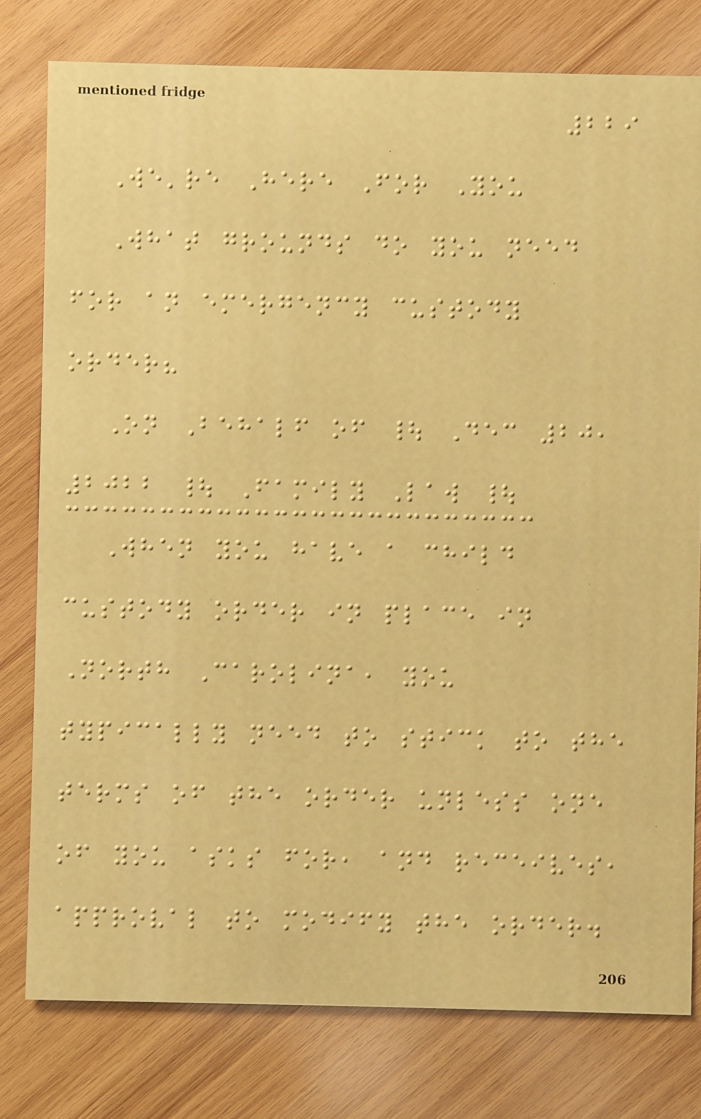229
We're Here For You
What grounds do you need
for an emergency custody
order?
On Behalf of | Dec 20,
2022 | Family Law |
When you have a child
custody order in place in
North Carolina, you
typically need to stick to the
terms of the order unless one
of you asks for, and receives,
approval to modify the order.
